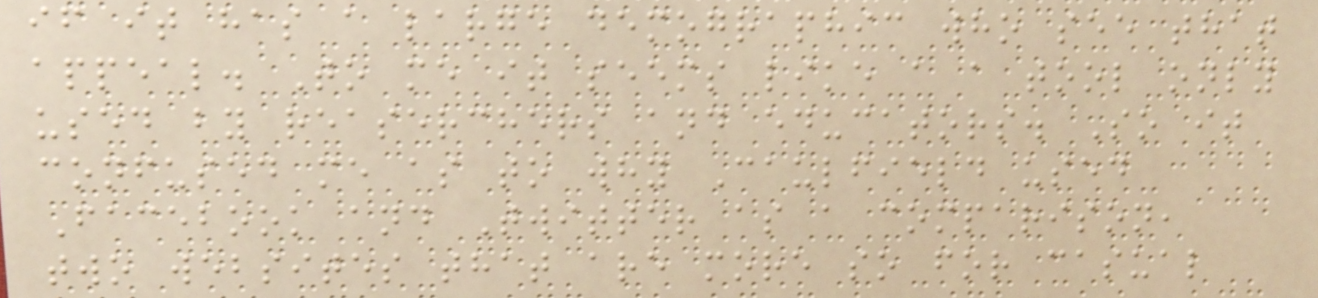if it has a large demographic who see that
appeal. To me it seems like a a tool only
used by reaserchers and educators. So it
confused me as to why Caulfield used
Facebook and Twitter as a comparison,
two websites that are more so for casual
